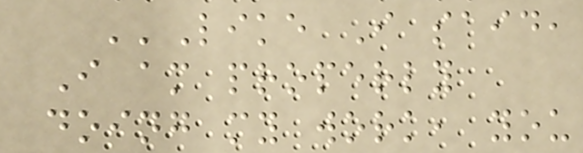''Like I said,
I am properly
doing my work, you
